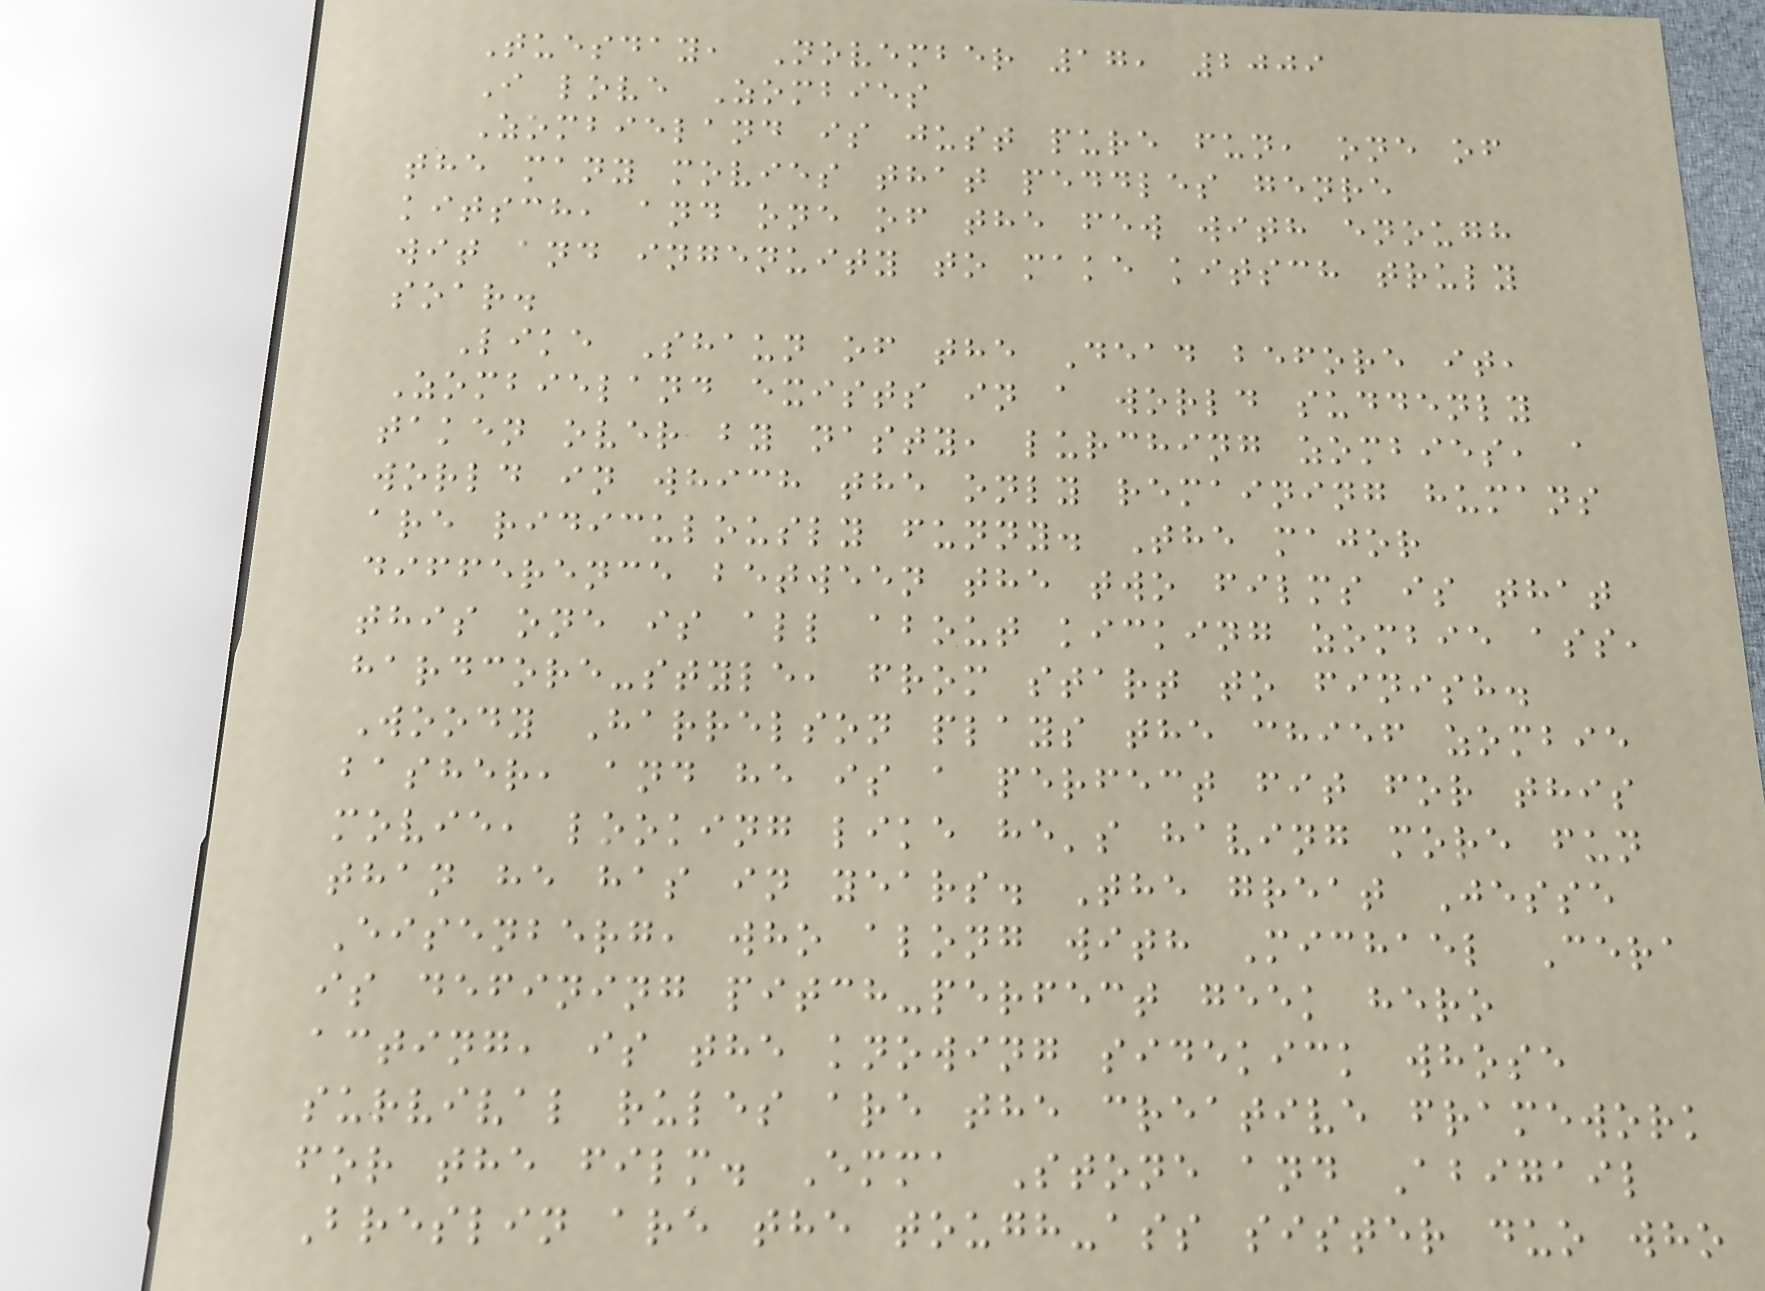Tuesday, November 17, 2009
I love Zombies
Zombieland is just pure fun, one of
the many movies that peddles genre
kitsch, and one of the few with enough
wit and ingenuity to make kitsch truly
soar.
Like Shaun of the Dead before it,
Zombieland exists in a world suddenly
taken over by nasty, lurching zombies, a
world in which the only remaining humans
are ridiculously funny. The major
difference between the two films is that
this one is all about kicking zombie ass,
hardcore-style, from start to finish.
Woody Harrelson plays the chief zombie
basher, and he is a perfect fit for this
movie, looking like he's having more fun
than he has in years. The great Jesse
Eisenberg, who along with Michael Cera
is defining pitch-perfect geek hero
acting, is the knowing sidekick whose
survival rules are the creative framework
for the film. Emma Stone and Abigail
Breslin are the tough-ass sister duo who
